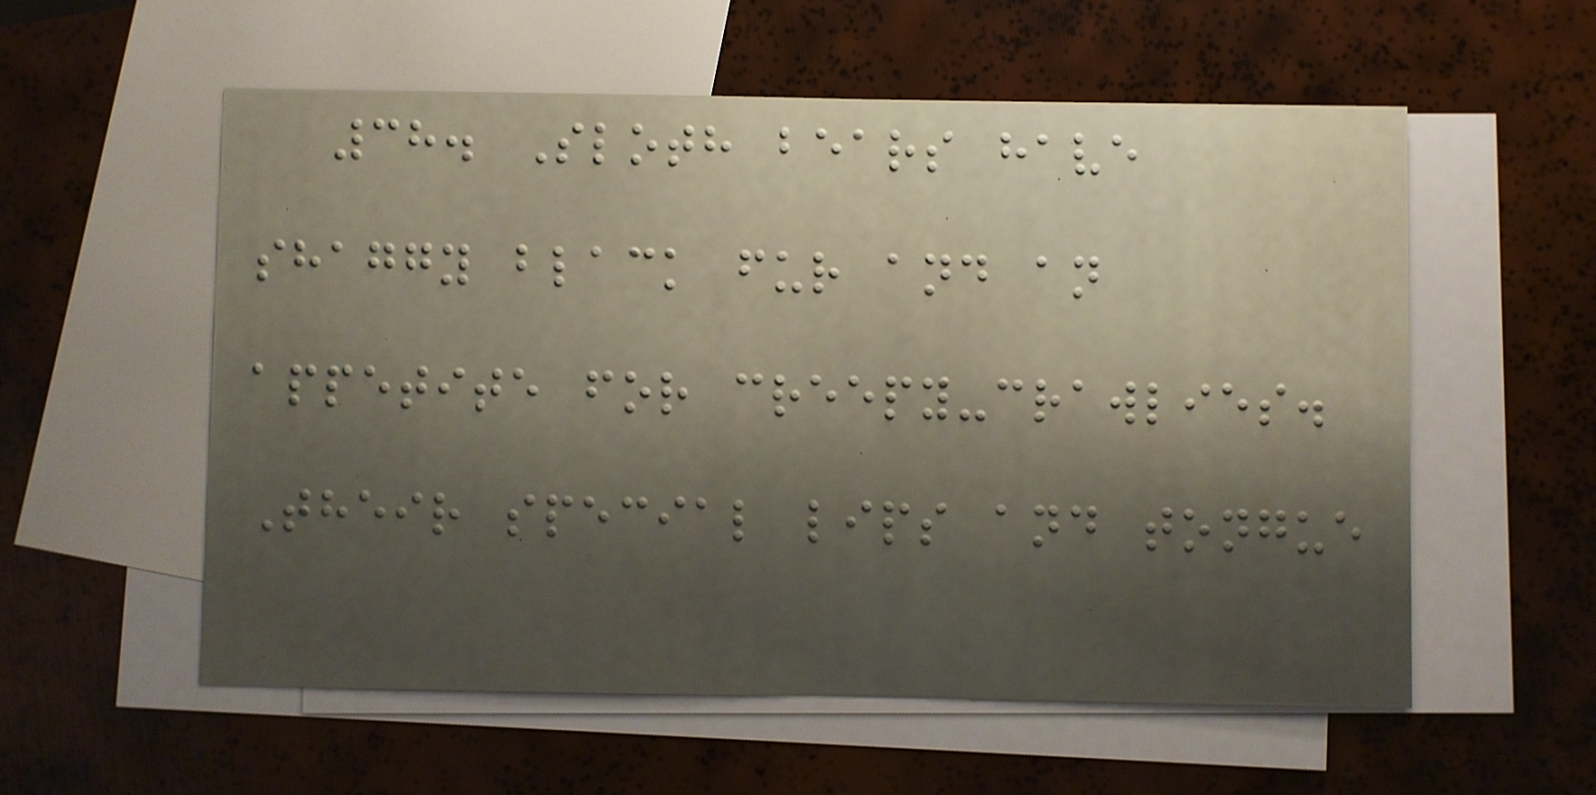38. Sloth bears have
shaggy black fur and an
appetite for creepy-crawlies.
Their special lips and tongue
